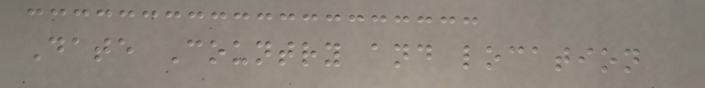Date Country and location
